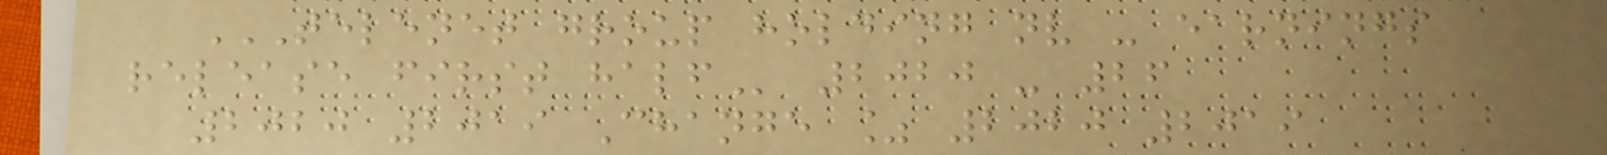TELENET GROUP HOLDING NV - EARNINGS
RELEASE FIRST HALF 2020 - 26
2020 2019 Change % 2020 2019
